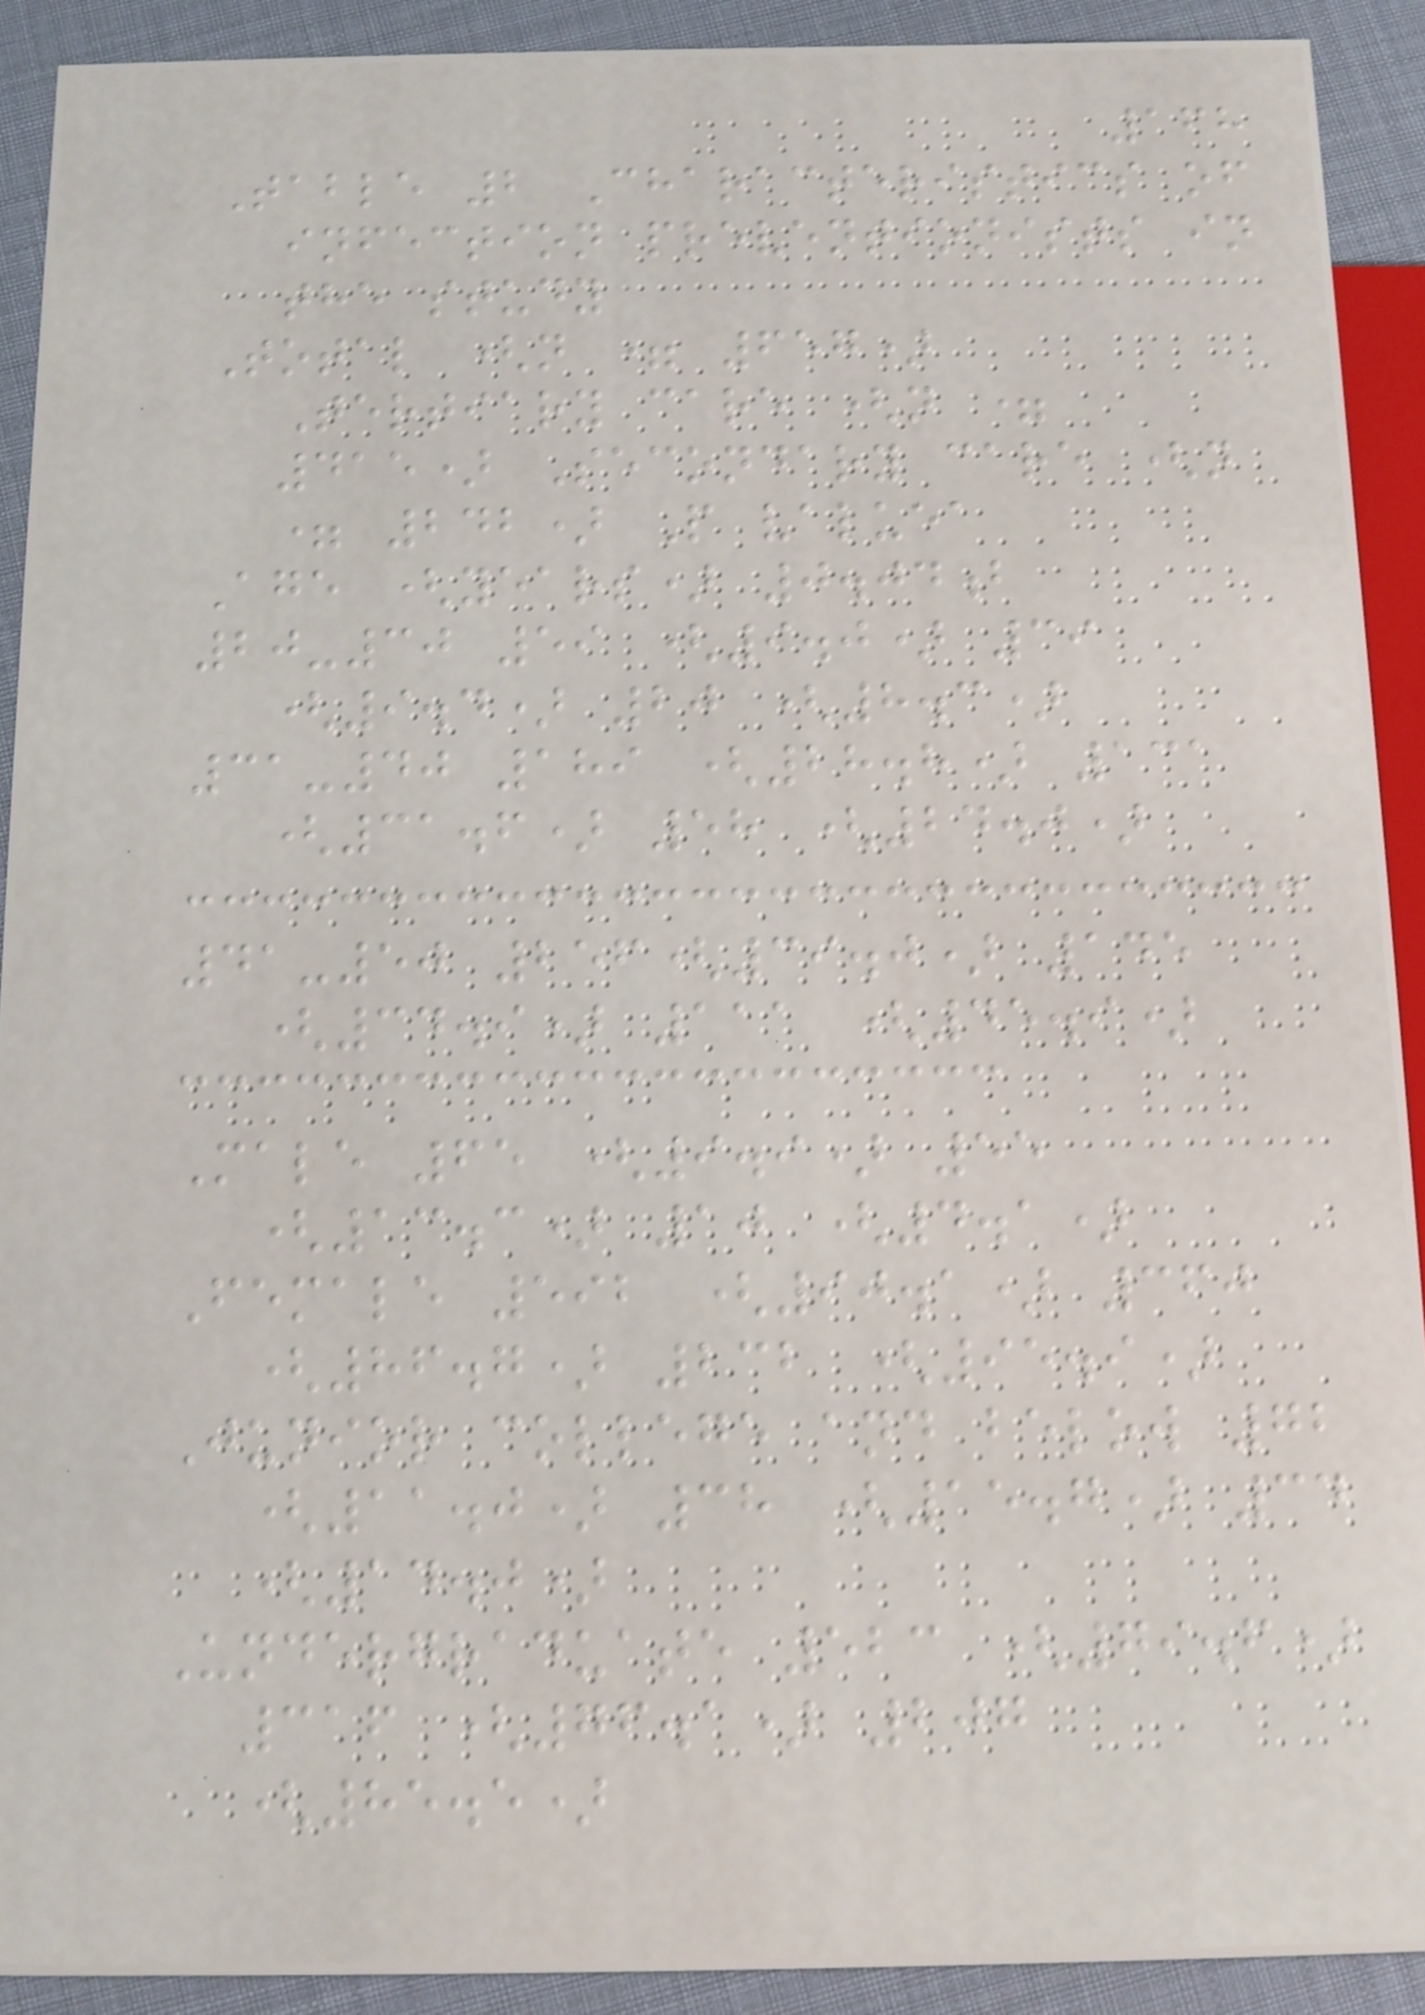168
Table 2 Characteristics of
infection preventionists in
the study
Total (n = 657)
Tertiary care (n =
415) Secondary care (n
= 242) P valuea
Age (years) 0.04b
20-30 59 (9.0) 39
(9.4) 20 (8.3)
31-40 189 (28.8) 131
(31.6) 58 (24.0)
41-50 256(39.0) 145
(34.9) 111 (45.9)
Male 65 (9.9) 55
(13.3) 10 (4.1)
Female 592 (90.1) 360
(86.7) 232 (95.9)
Junior college and below 72
(11.0) 38 (15.7) 34
(14.0)
Undergraduate 523 (79.6)
316 (76.1) 207
(85.5)
